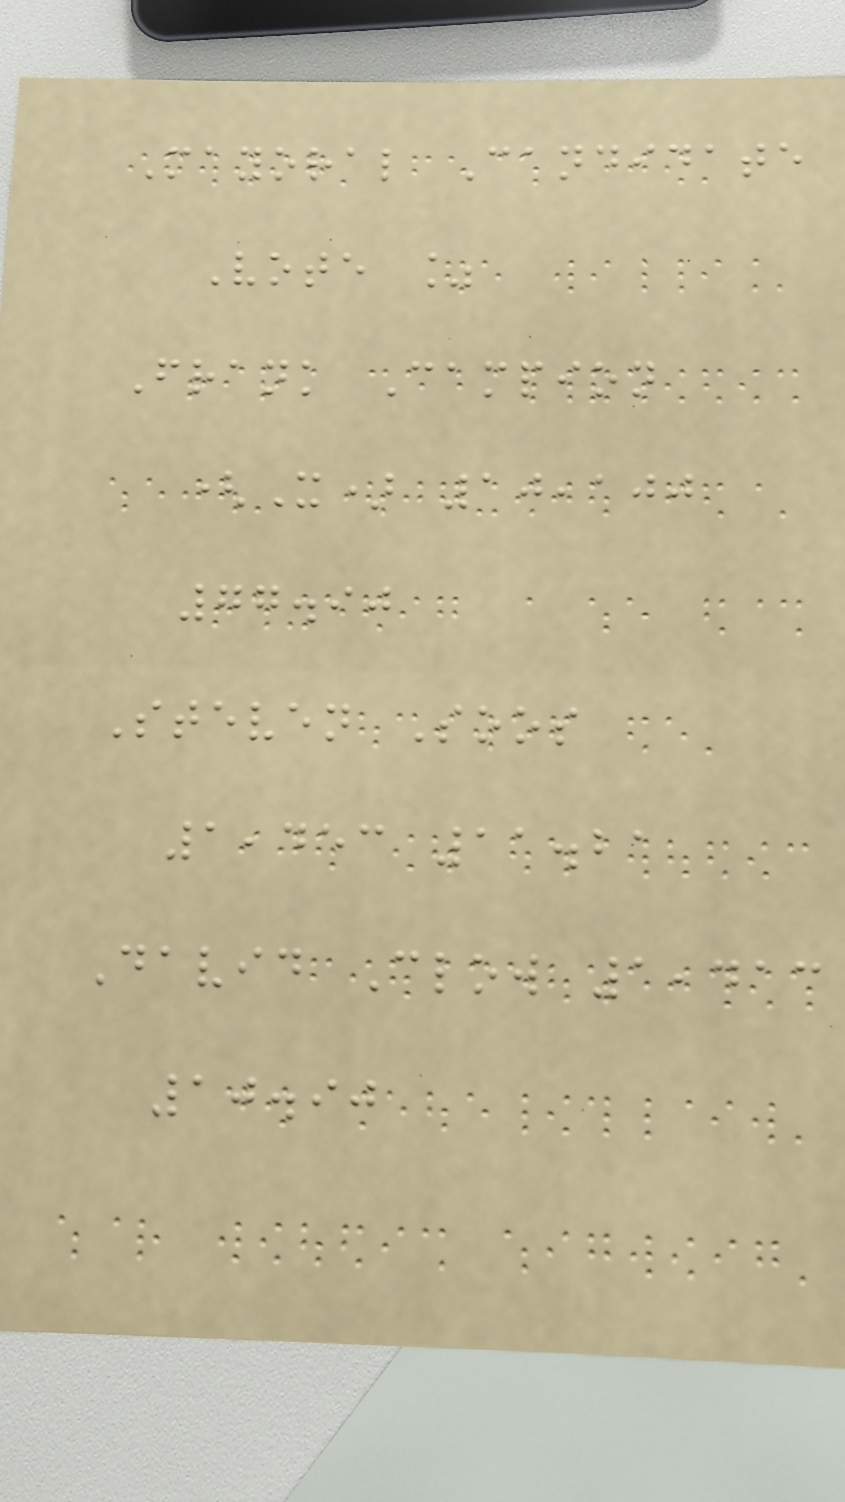Mayoral Candidate
Vote %
Frank Campion
(X) 10,100
77.90
Steven Soos
1,453 11.21
David Clow 1,413
10.90
